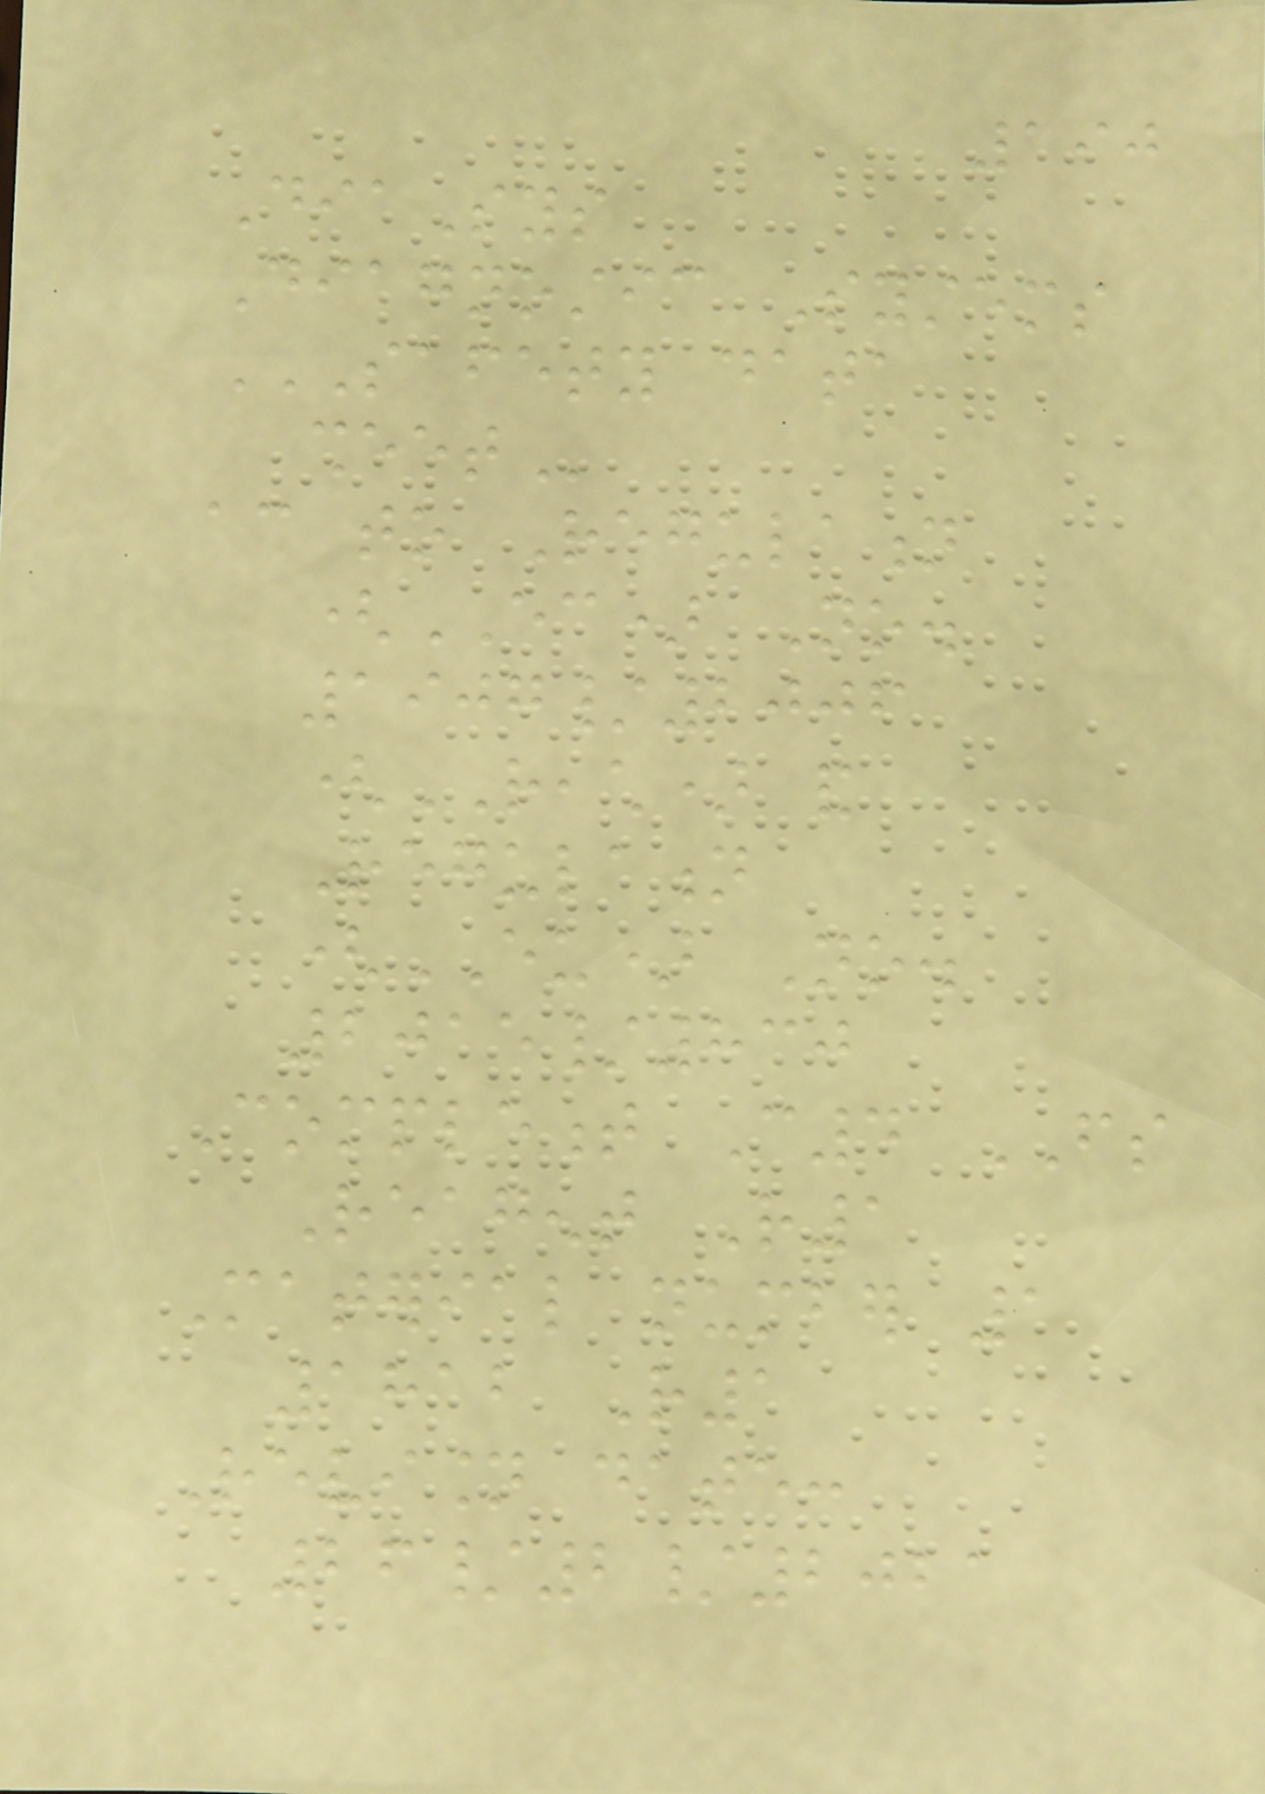190
DiaSys
Diagnostic Systems
SAFETY DATA
SHEET
according to Regulation
(EC) No.
1907/2006
(REACH) and
Regulation
(EU) No.
2015/830
Complement C4 FS
Reagent R1
Material number 1
1812 R1
Revision date:
26/2/2021
